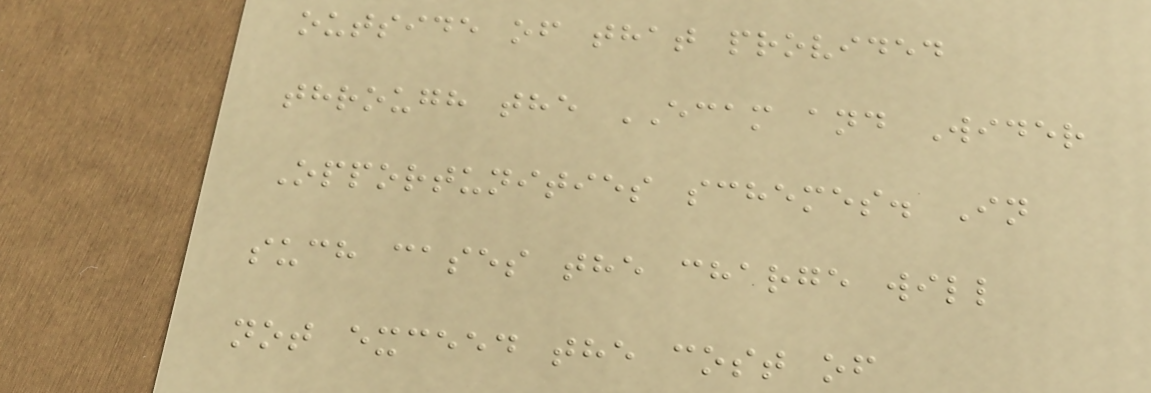outside of that provided
through the ECAM and Wider
Opportunities schemes. In
such cases the charge will
not exceed the cost of
